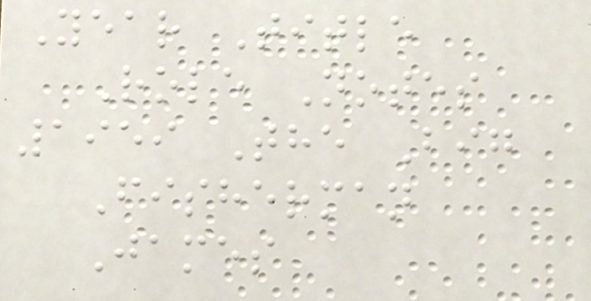Year Title
Role Notes
1959 The Big
Fisherman
James
